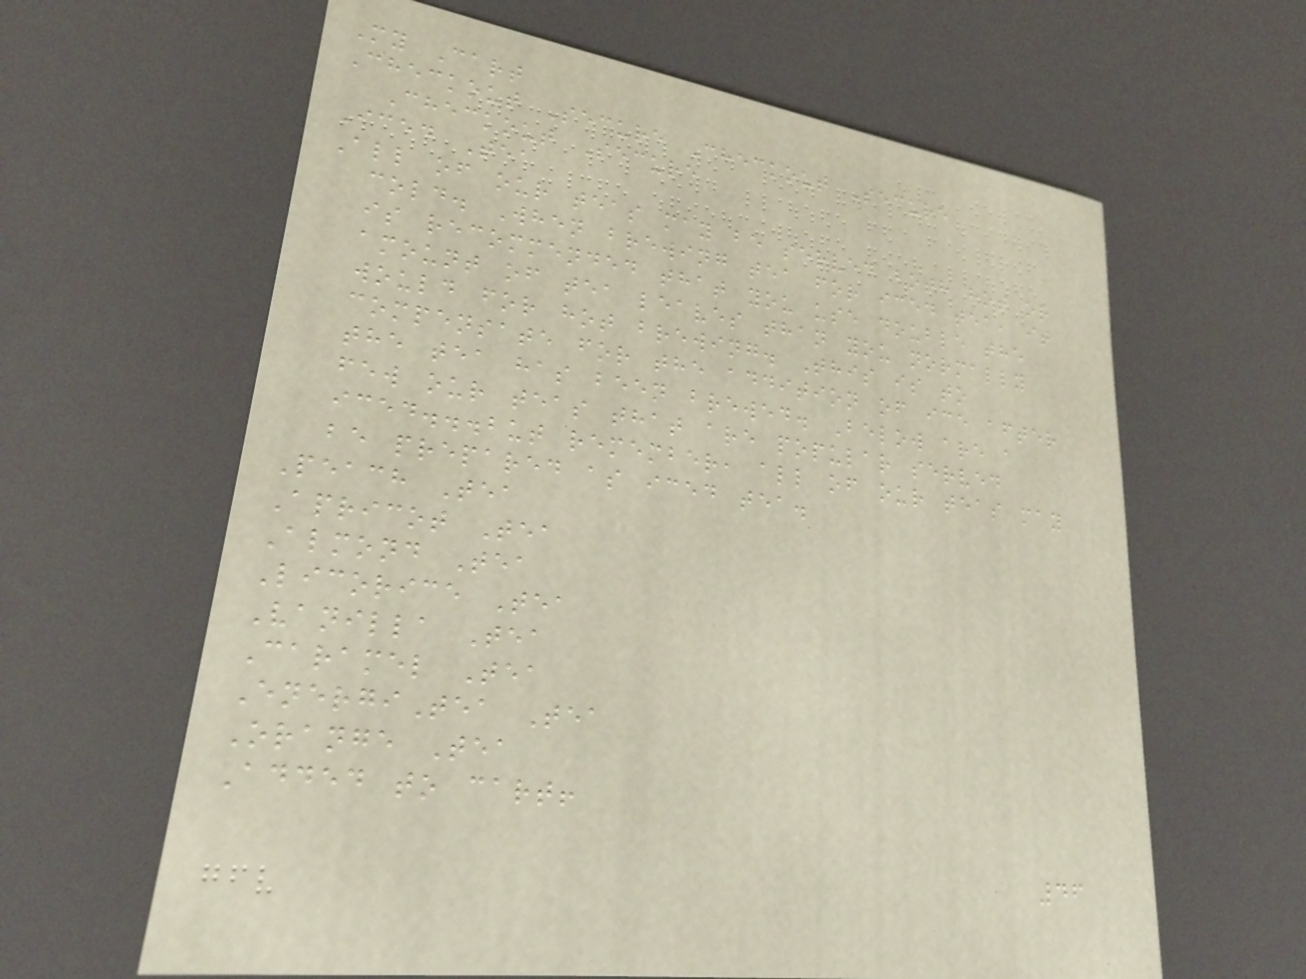My Cart
Checkout Secure Checkout Secure
Checkout Secure
Iced Tea
All of our teas may be served both hot or
cold. When brewing tea for iced tea, it
is recommended that you use double the
amount of tea leaves than you normally
would for hot brewing. This is to
compensate for the addition of ice after
the tea has been brewed. Below are a
few our teas that are popular served
iced...but remember, all of our teas may
be prepared as iced tea.
Peach Tea
Apricot Tea
Almond Tea
Licorice Tea
Vanilla Tea
Caramel Tea
EnergiTea Tea
Orange Tea
Added to cart!
46
